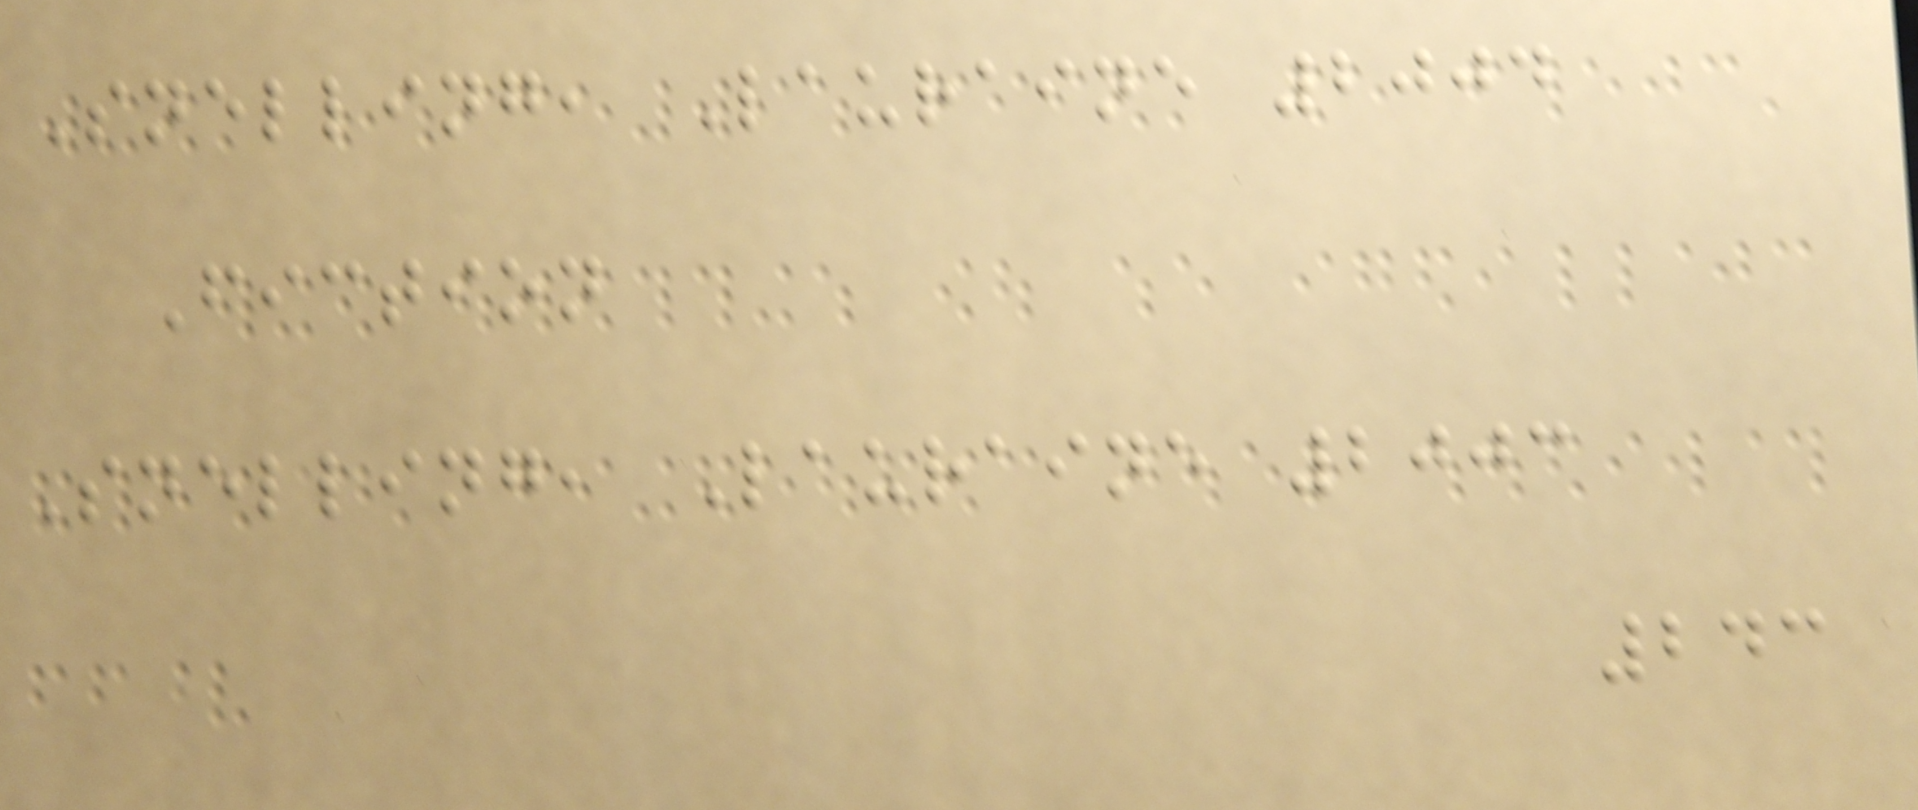Snelling, Lauraine 2004
Fiction
Snelling, Lauraine 2003
243
